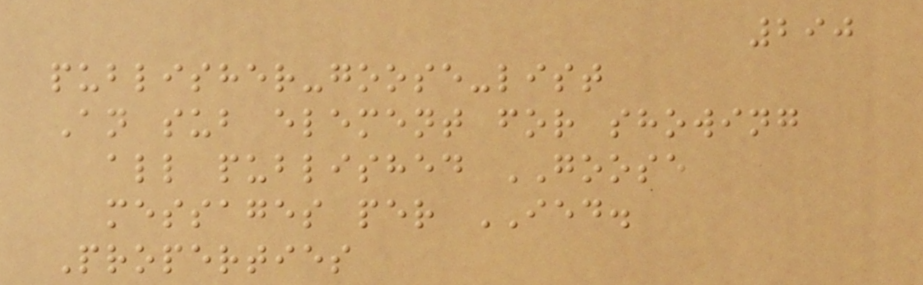290
publisher-goose-list
An sub element for showing
all published GOOSE
messages per IED.
Properties
